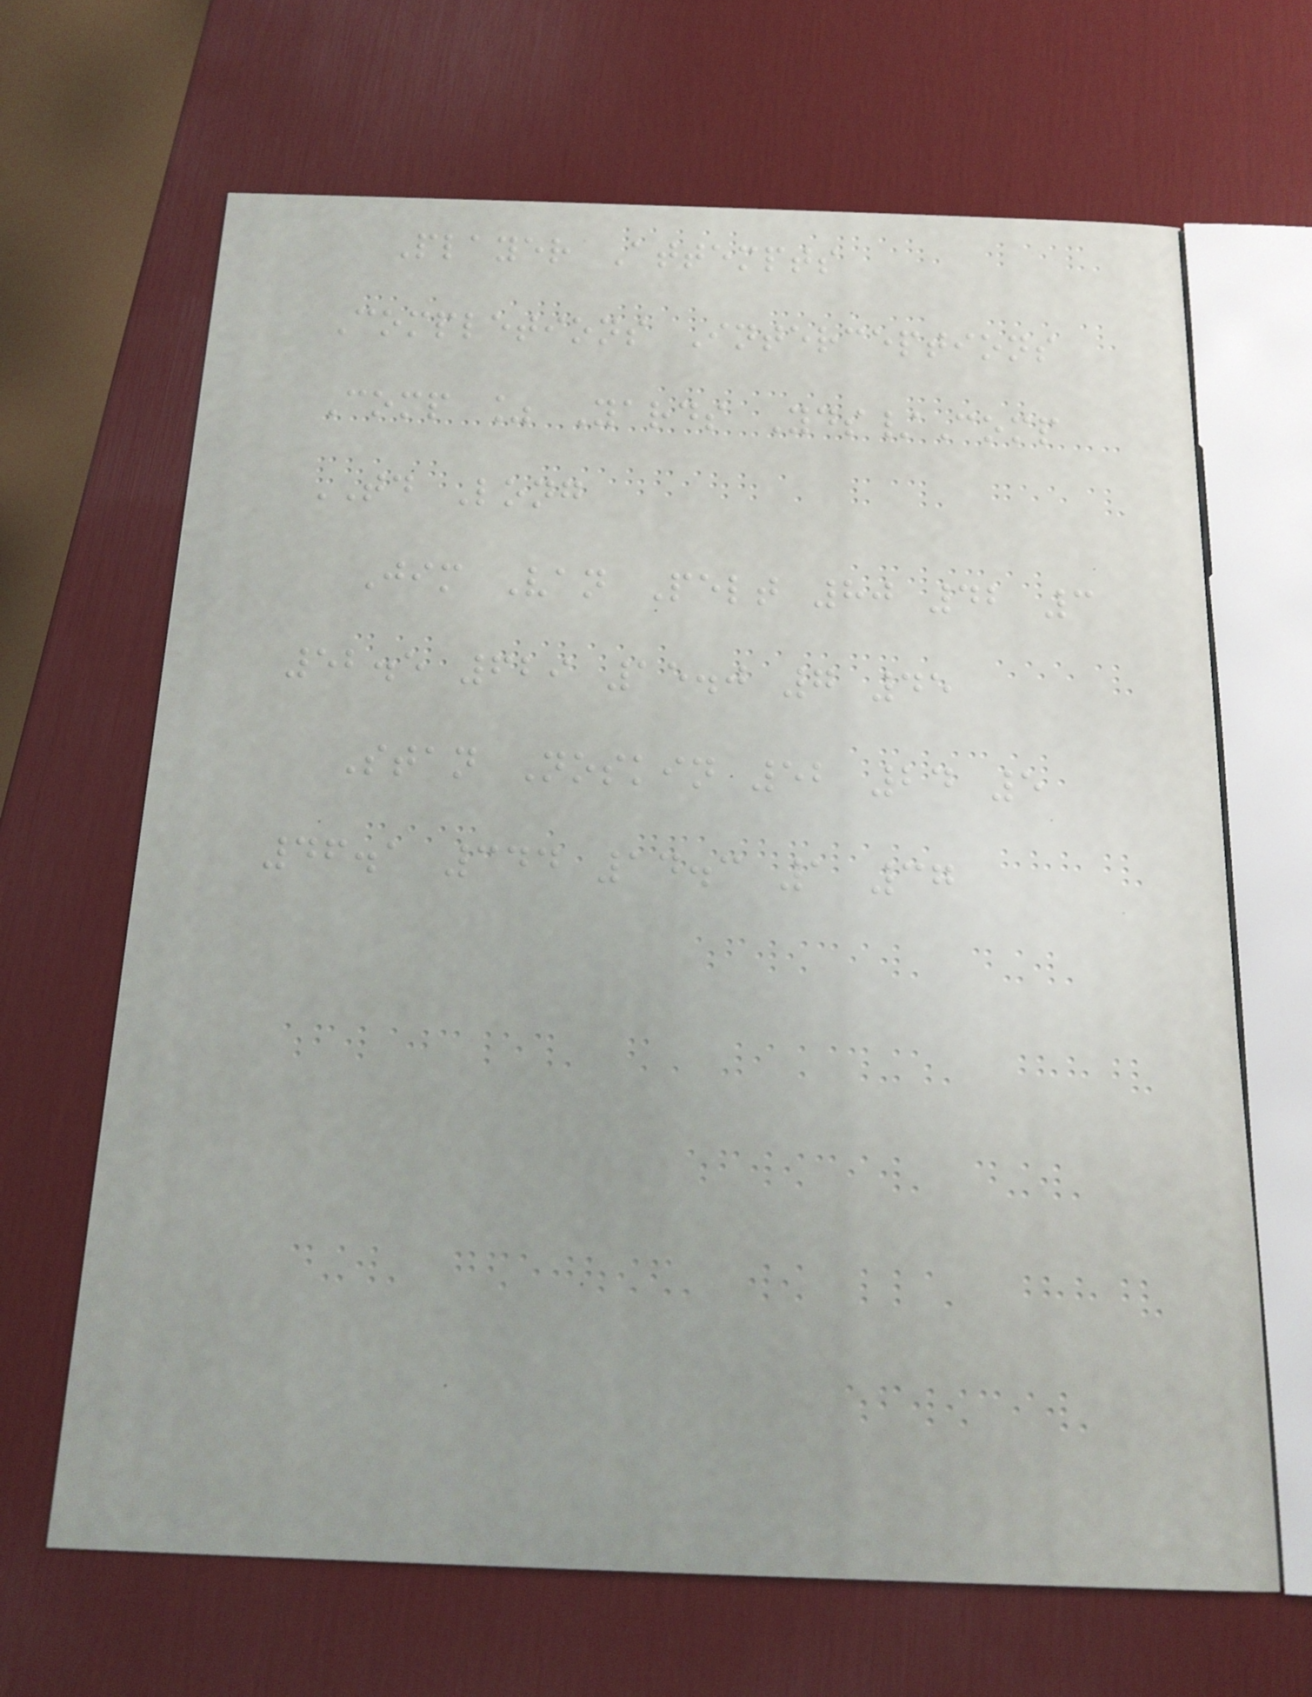Player Attempts
Completions Interceptions
Comp % Yards Yds/Comp
TD Long
Jim Van Pelt 80 42 3
52.5 629 15.0 7 45
Stan Noskin 52 24 5
46.1 344 14.3 1 37
